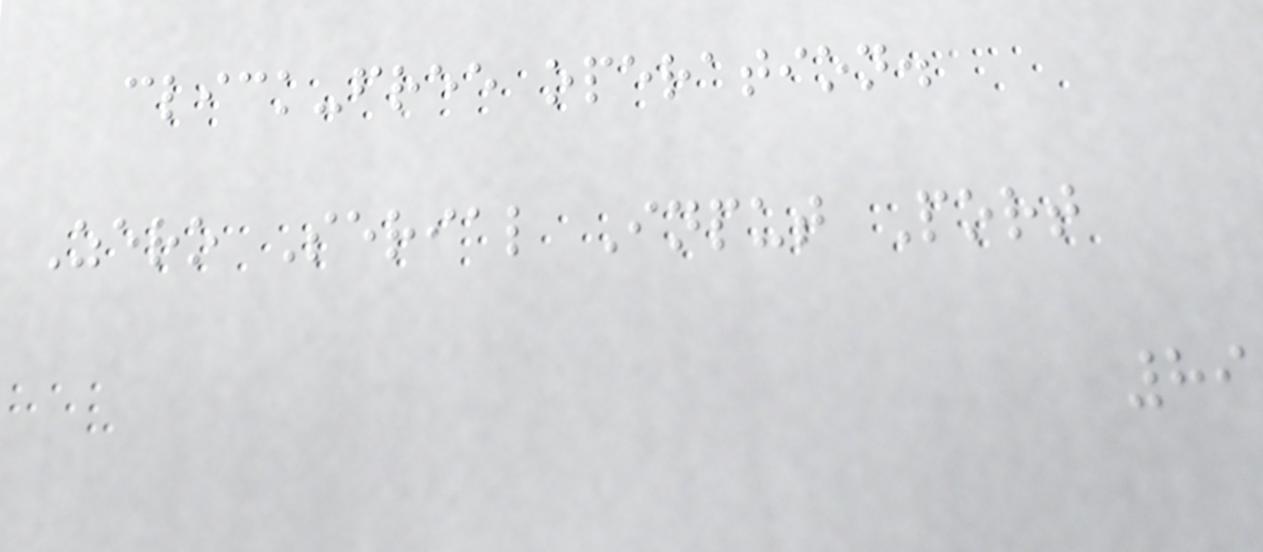click-free operation.
Zero Serial Input Port
89
